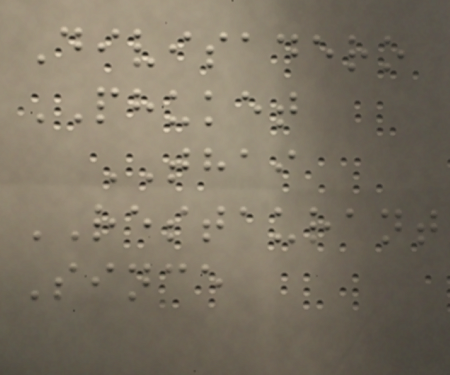Divisadero
PHUKET
THAI
RESTAURANT
Since
